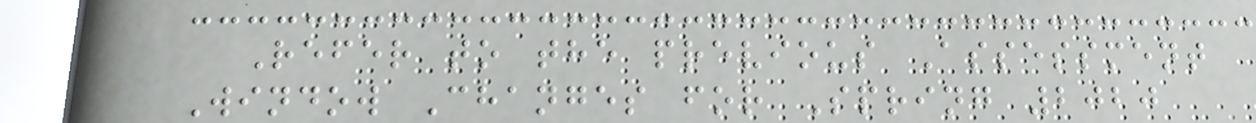Refer to the previous Assessment
Window Changes for Spring 2020
